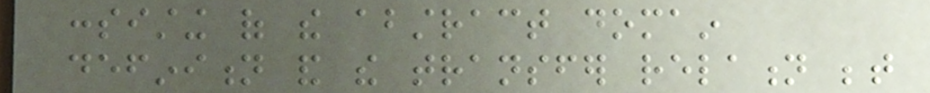consisting of the abstract domain
definition and the transfer relation between
